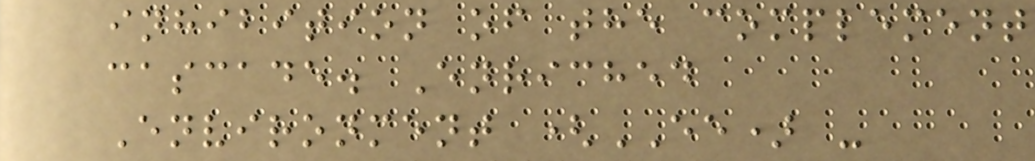inhibition of the complement
cascade. Enriched
Environment (EE) -
